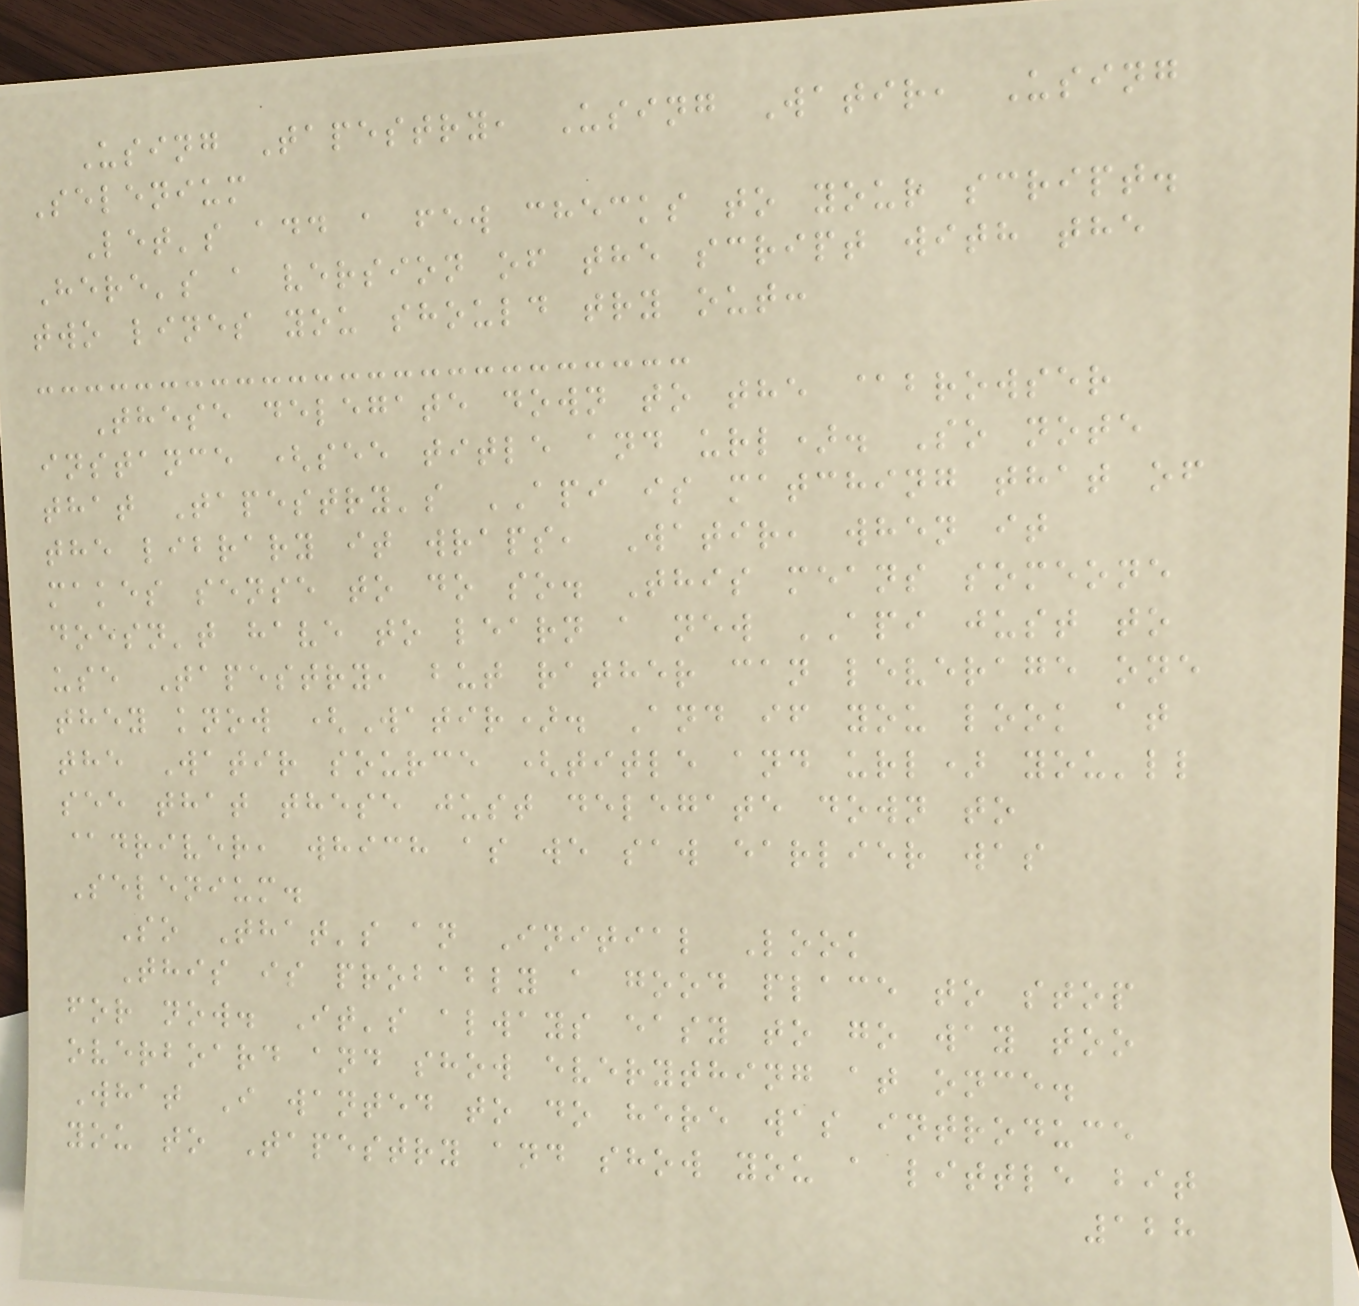Using Tapestry, Using Watir, Using
Selenium
Let's add a few checks to your script.
Here's a version of the script with the
two lines you should try out:
These delegate down to the @browser
instance (see title and url). So note
that Tapestry's API is matching that of
the library it wraps, Watir, when it
makes sense to do so. This means someone
doesn't have to learn a new API just to
use Tapestry, but rather can leverage one
they know (Watir). And if you look at
the Watir source (title and url) you'll
see that these just delegate down to
@driver, which as we saw earlier was
Selenium.
So That's an Initial Look
This is probably a good place to stop
for now. It's always easy to go way too
overboard and show everything at once.
What I wanted to do here was introduce
you to Tapestry and show you a little bit
128
